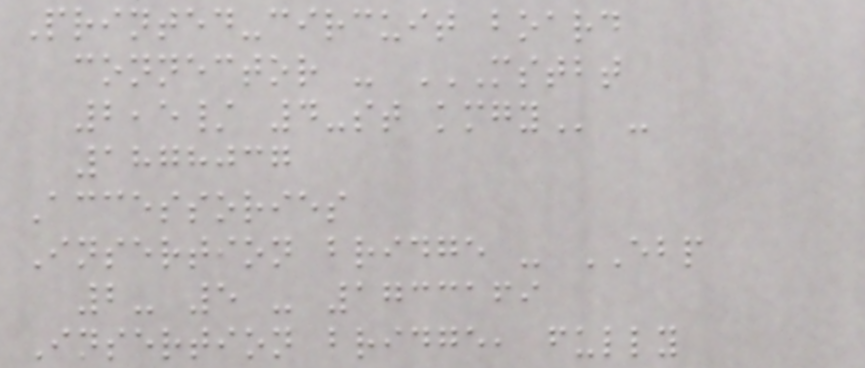Printed-circuit board
connector - MSTBT
2,5/ 4-ST KMGY -
1878037
Accessories
Insertion bridge - EBP
2- 5 - 1733169
Insertion bridge, fully
